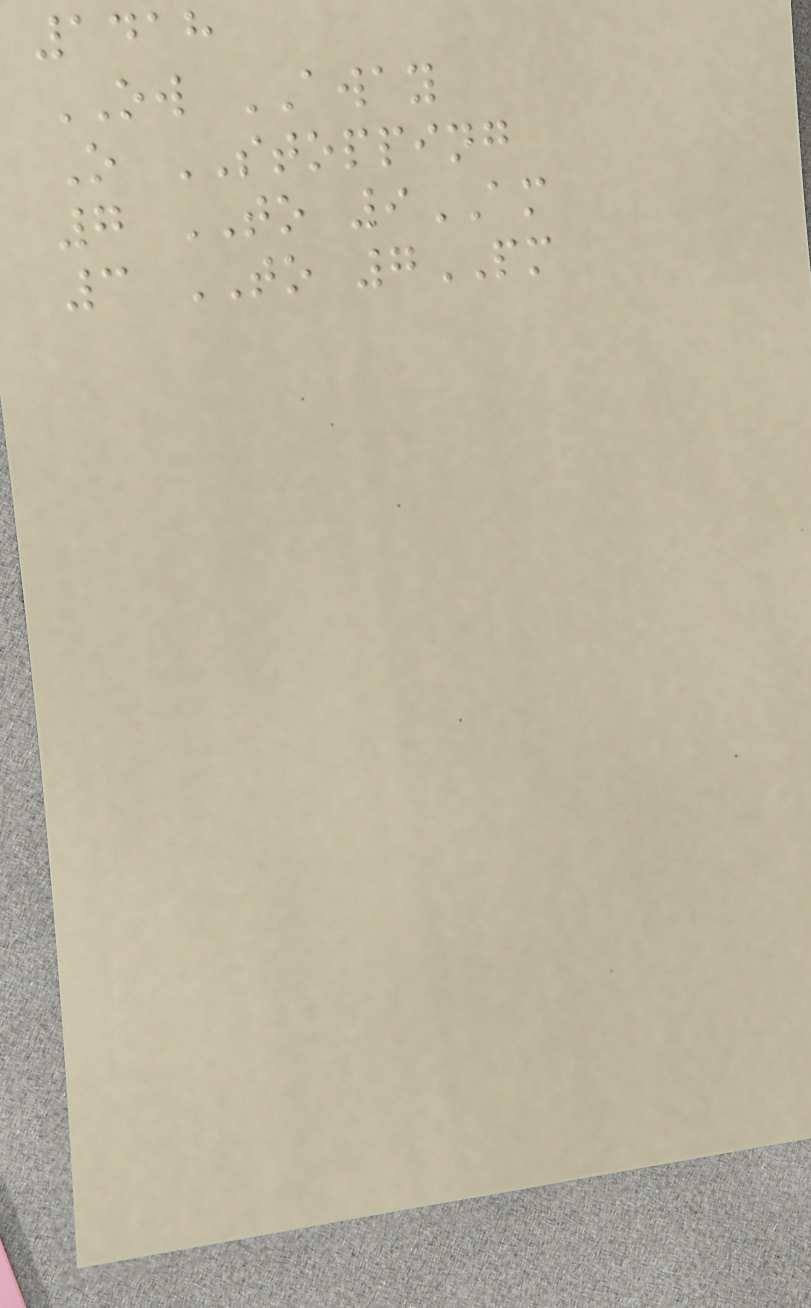1418
OW AWAY
O STOPPING
7 TO 9AM
3 TO 7PM
